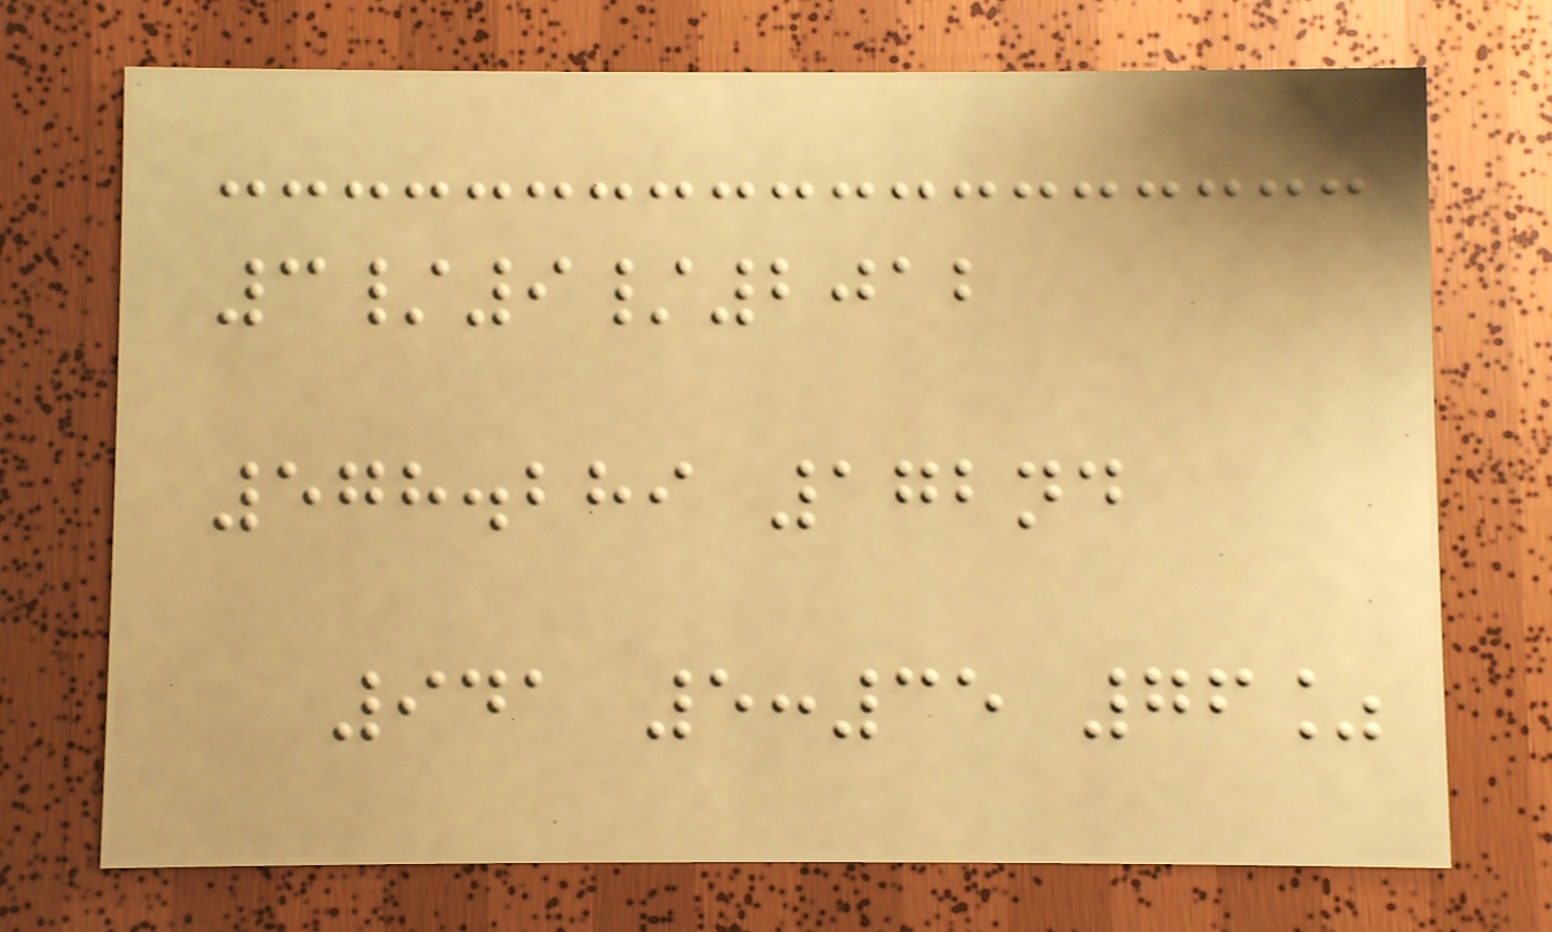3/9/2012
578.289 172nd
941 5:35 76%
